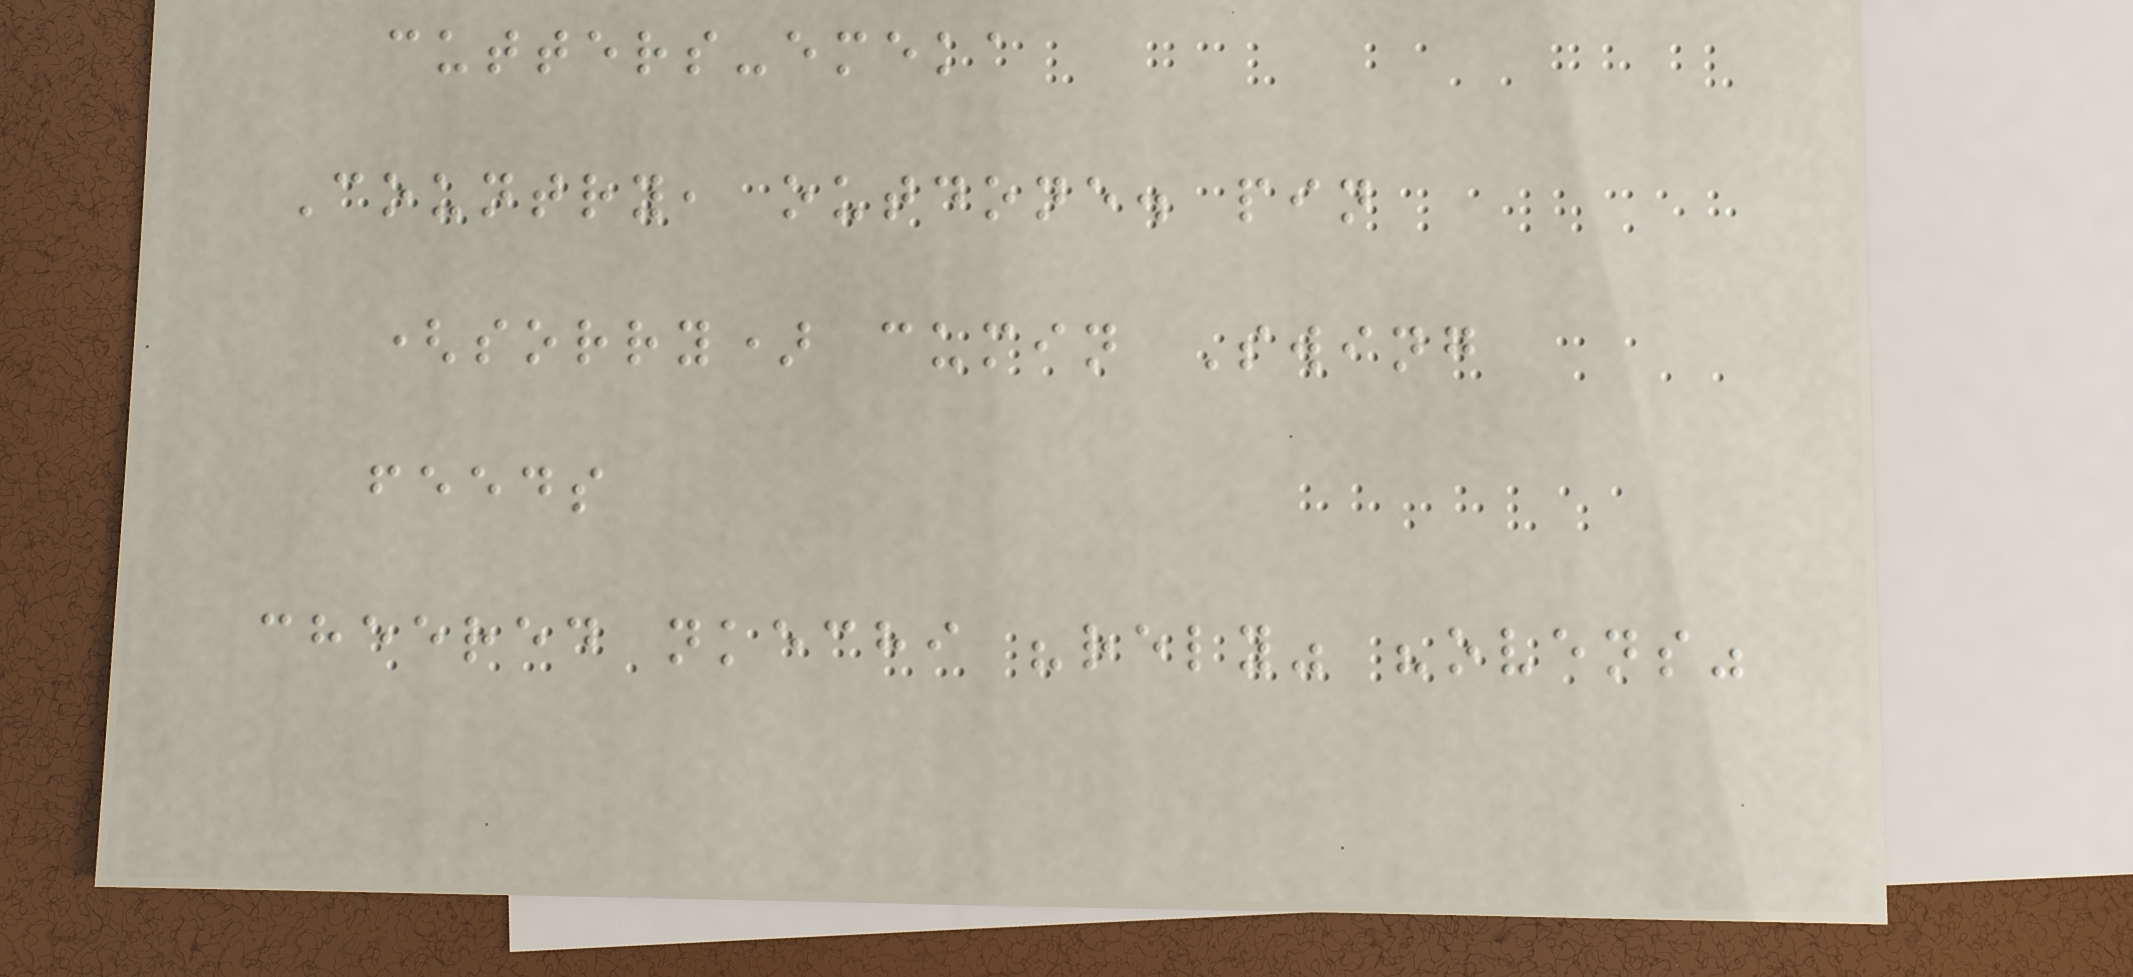cutters-emeka
Country, outdone. pin
(sorry) cumin Swing
feeds
cheered nkechi "rely" "ovens"
